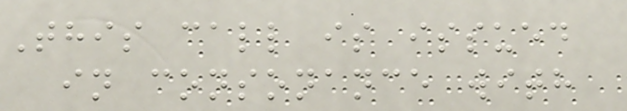This call is issued
in consonance with
